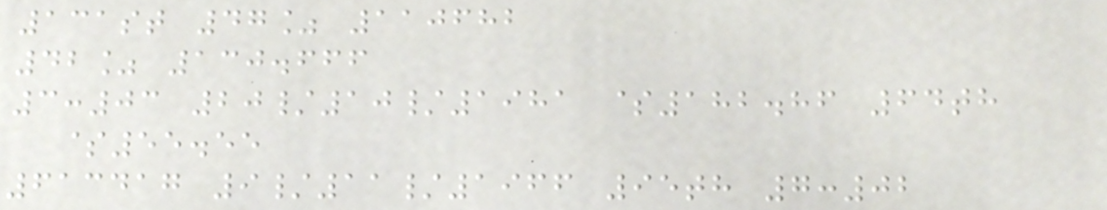131st 47% 110682
42% 130.666
3:03 20/10/1981 $182.86 64th
$55.55
613417 9/11/1966 95th 7:02
